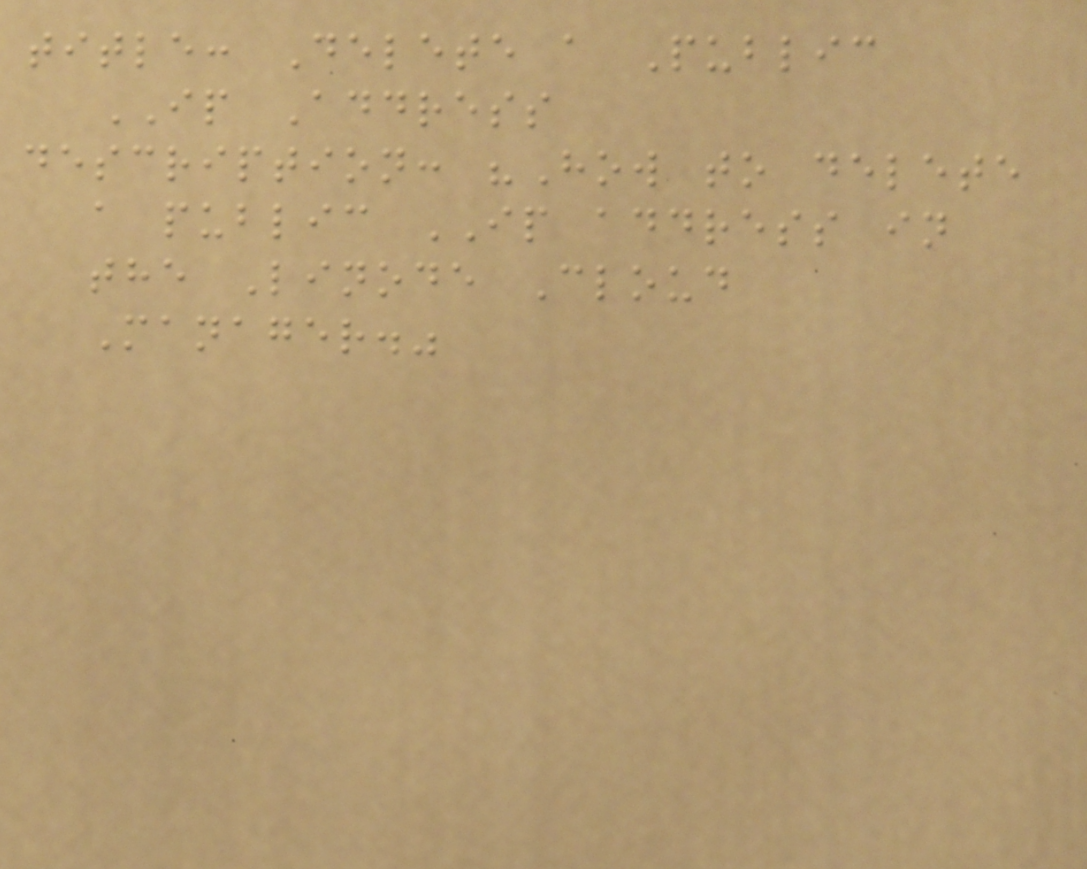title: Delete a Public
IP Address
description: "How to delete
a public IP address in
the Linode Cloud
Manager."
